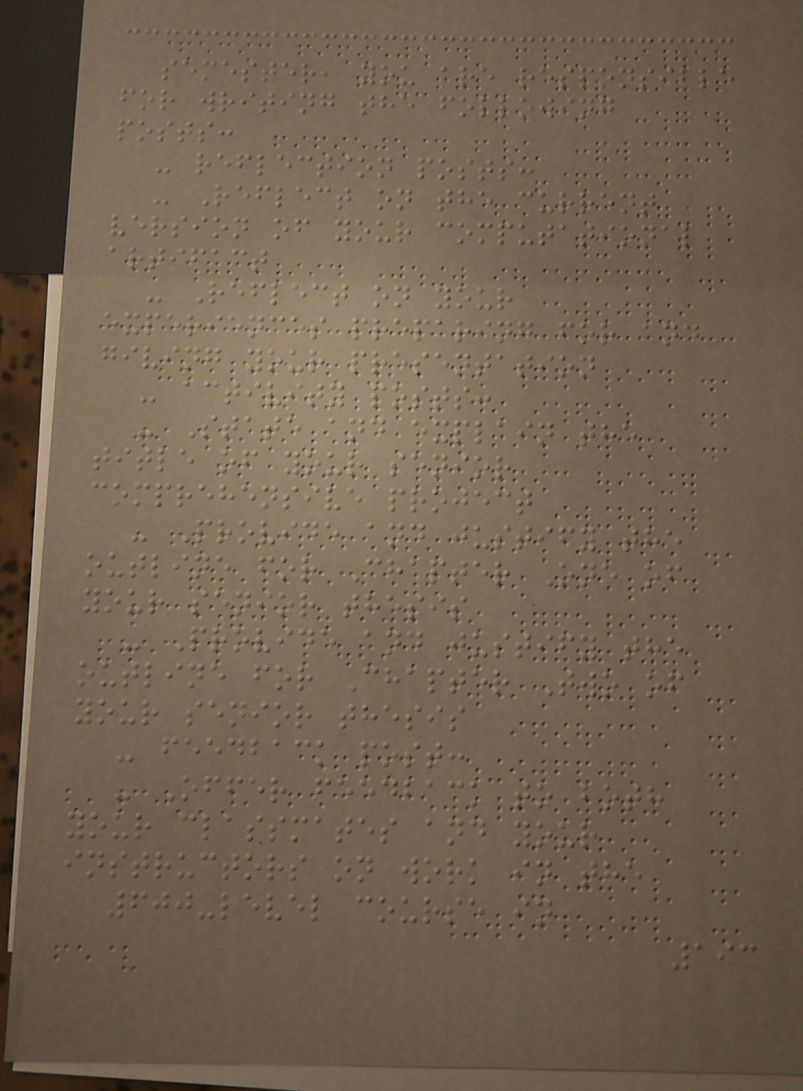semester, you are responsible
for writing the following
posts:
- reflection posts:
- Reflect on the current
version of your computational
artifact
- Reflect on your
experiences preparing for and
giving your presentation
- activity posts:
- State and explain the
title of your senior
comprehensive project
- Provide and justify the
outline for Chapter One of
your senior thesis
- Provide and justify the
outline for Chapter Two of
your senior thesis
- feedback post:
- Offer feedback to both
your classmates and your
instructors on work in the
600-level course in
193
